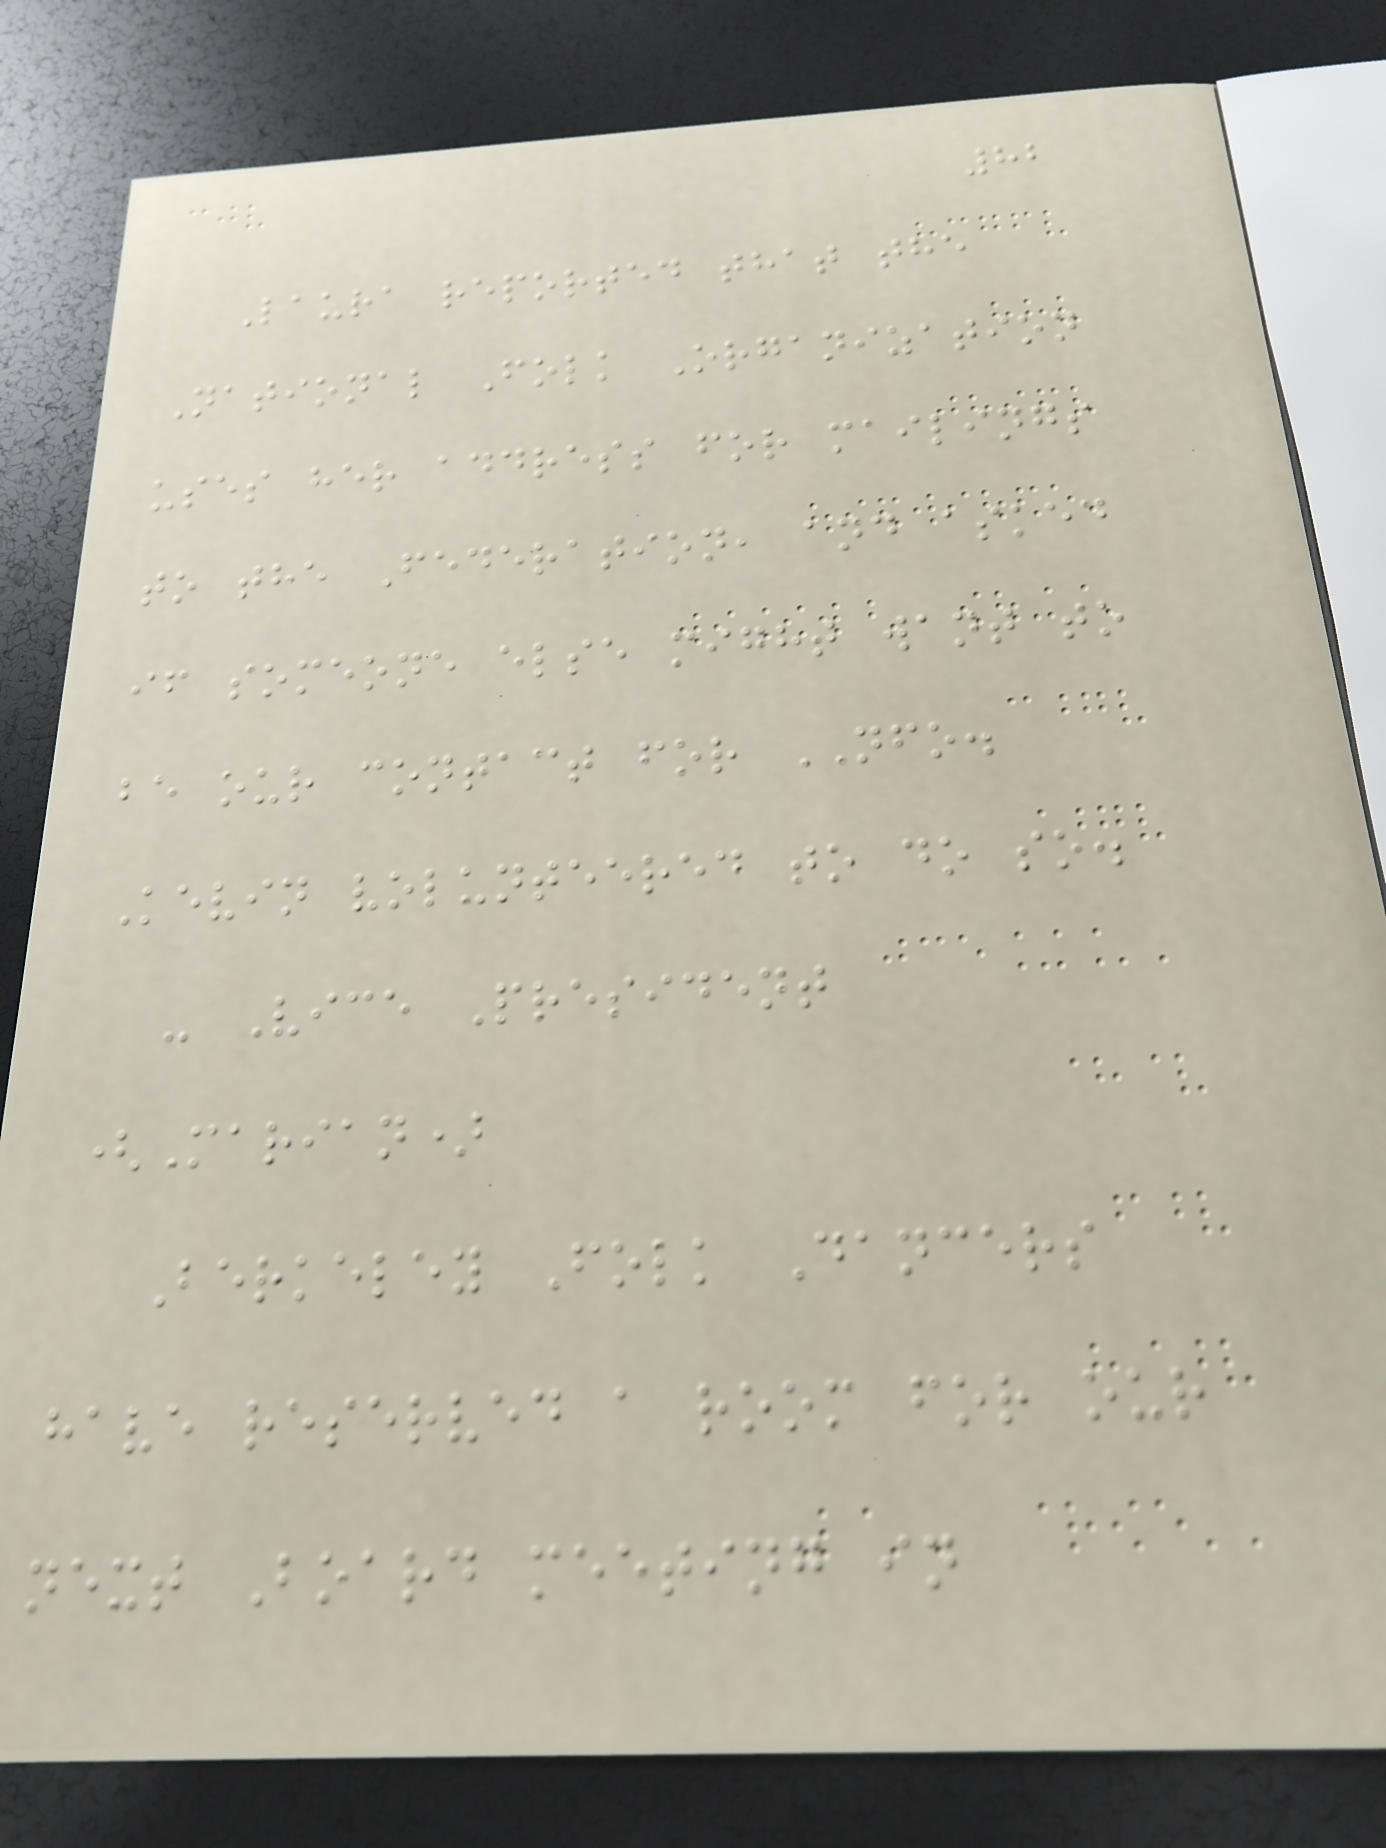82
Laura reported that the
National Folk Organization
uses her address for mailings
to the Federation, and asked
if someone else might want to
be our contact for NFO.
Kevin volunteered to do so.
- Vice President
(Marian)
Berkeley Folk Dancers
have reserved a room for our
next Board meeting in
